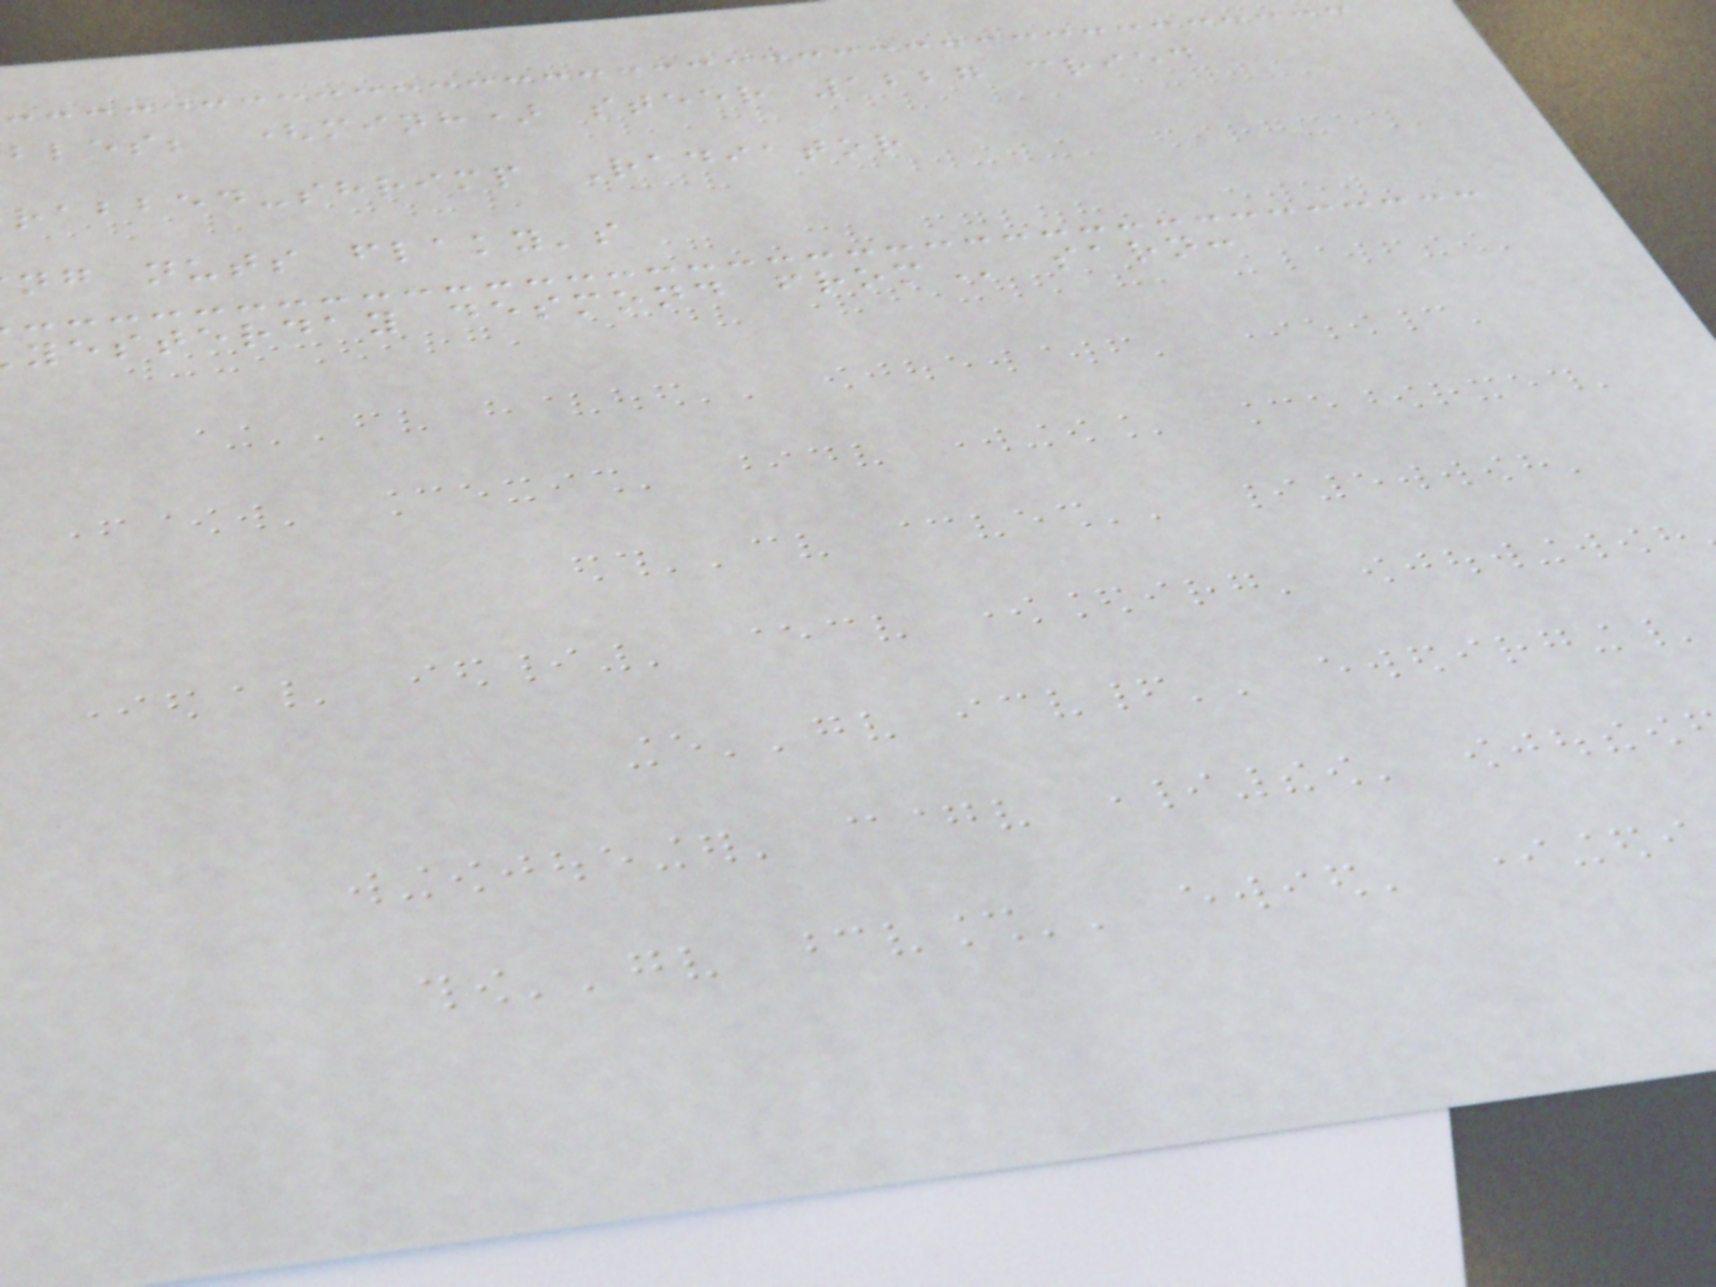bles; (minh) steer 1227 cried
rabbed-shrimp Radiator
ng nuts flaky's
yesterday desmond
